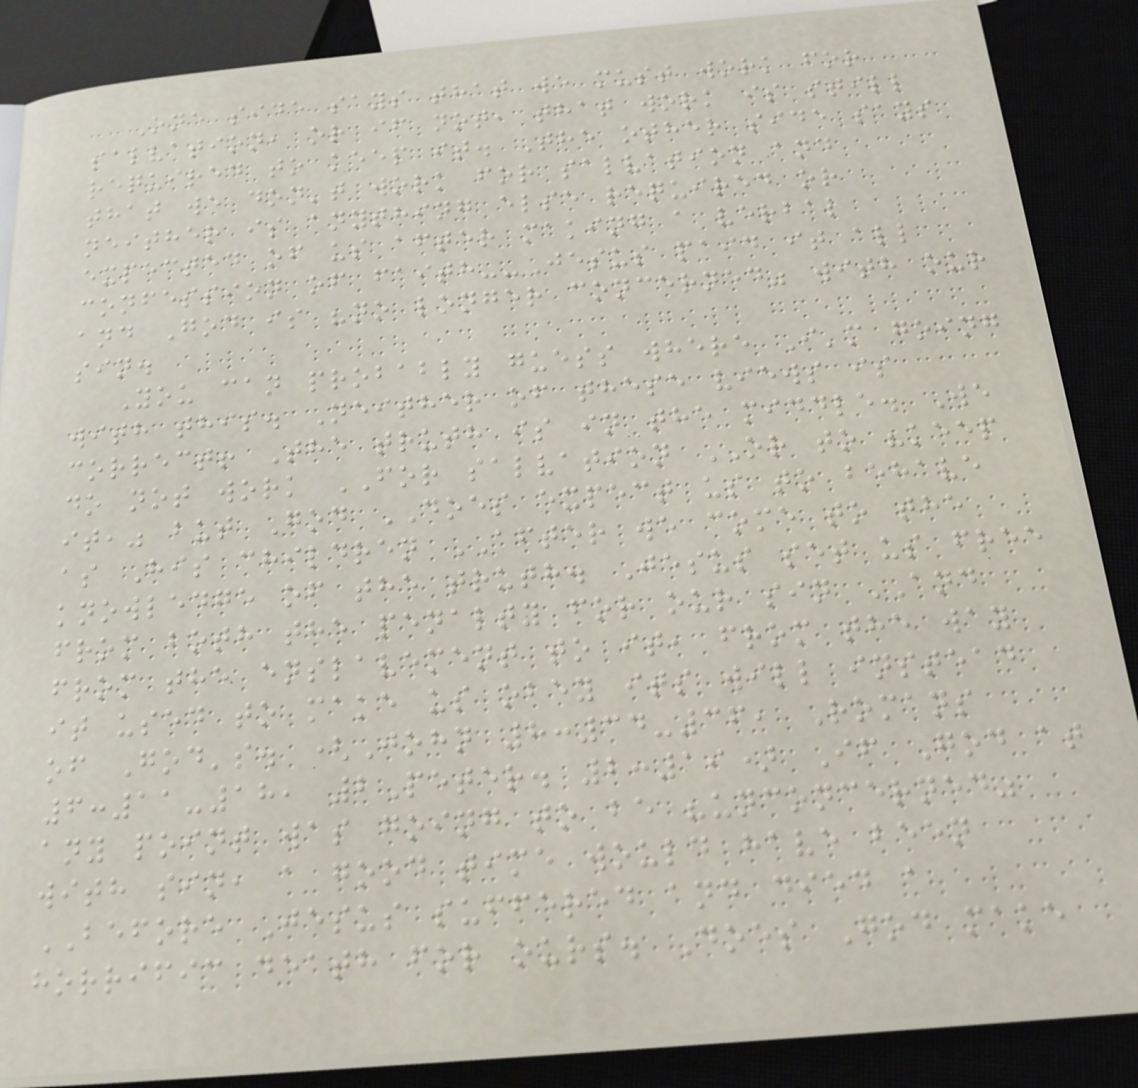One side says that we must work for
salvation, or if not, that work is still
required to keep it. The other side says
that we don't work for salvation and
neither is anything else required or
expected of us after making a verbal
confession of faith--Jesus paid it all
and God is "no longer concerned" with our
sin.
You can probably guess where I'm going
with this. Neither of these views is
correct! The truth is in the middle. We
do not work FOR salvation OR to "keep
it," but God DOES expect us to behave
as His children AFTER we come to the
knowledge of the truth. Jesus set us free
from both the penalty for our sin AND
from the enslavement to it, from the way
it used to make us obey its will instead
of God's. (John 8:34-36, Romans
6:11-18, 2Peter. 2:19) If God at
any point was going to be "unconcerned"
with sin, a good time would have been
BEFORE Jesus suffered and died a
horrific death for ours. Does God make
